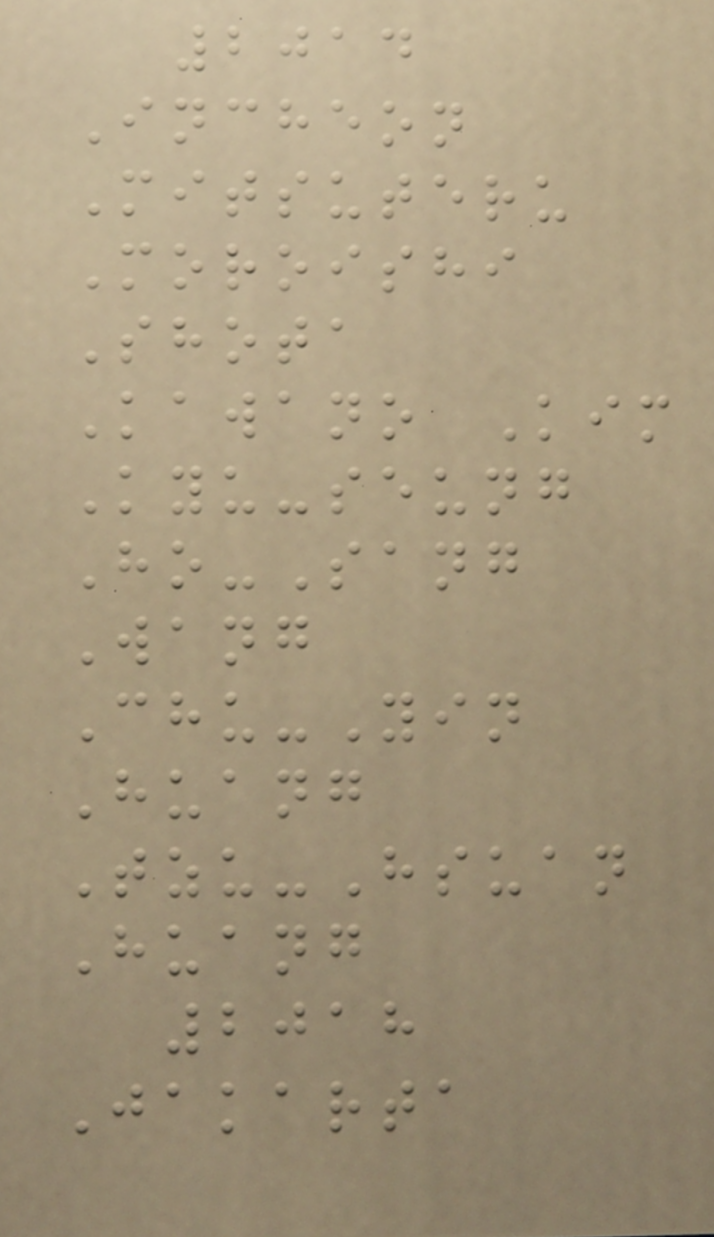2014
Incheon
Mitsuteru
Moroishi
Shota
Kawano Kim
Kyu-seung
Ho-Sang
Wang
Chu-Yin
Huang
Tzu-Hsuan
Huang
2018
Jakarta
